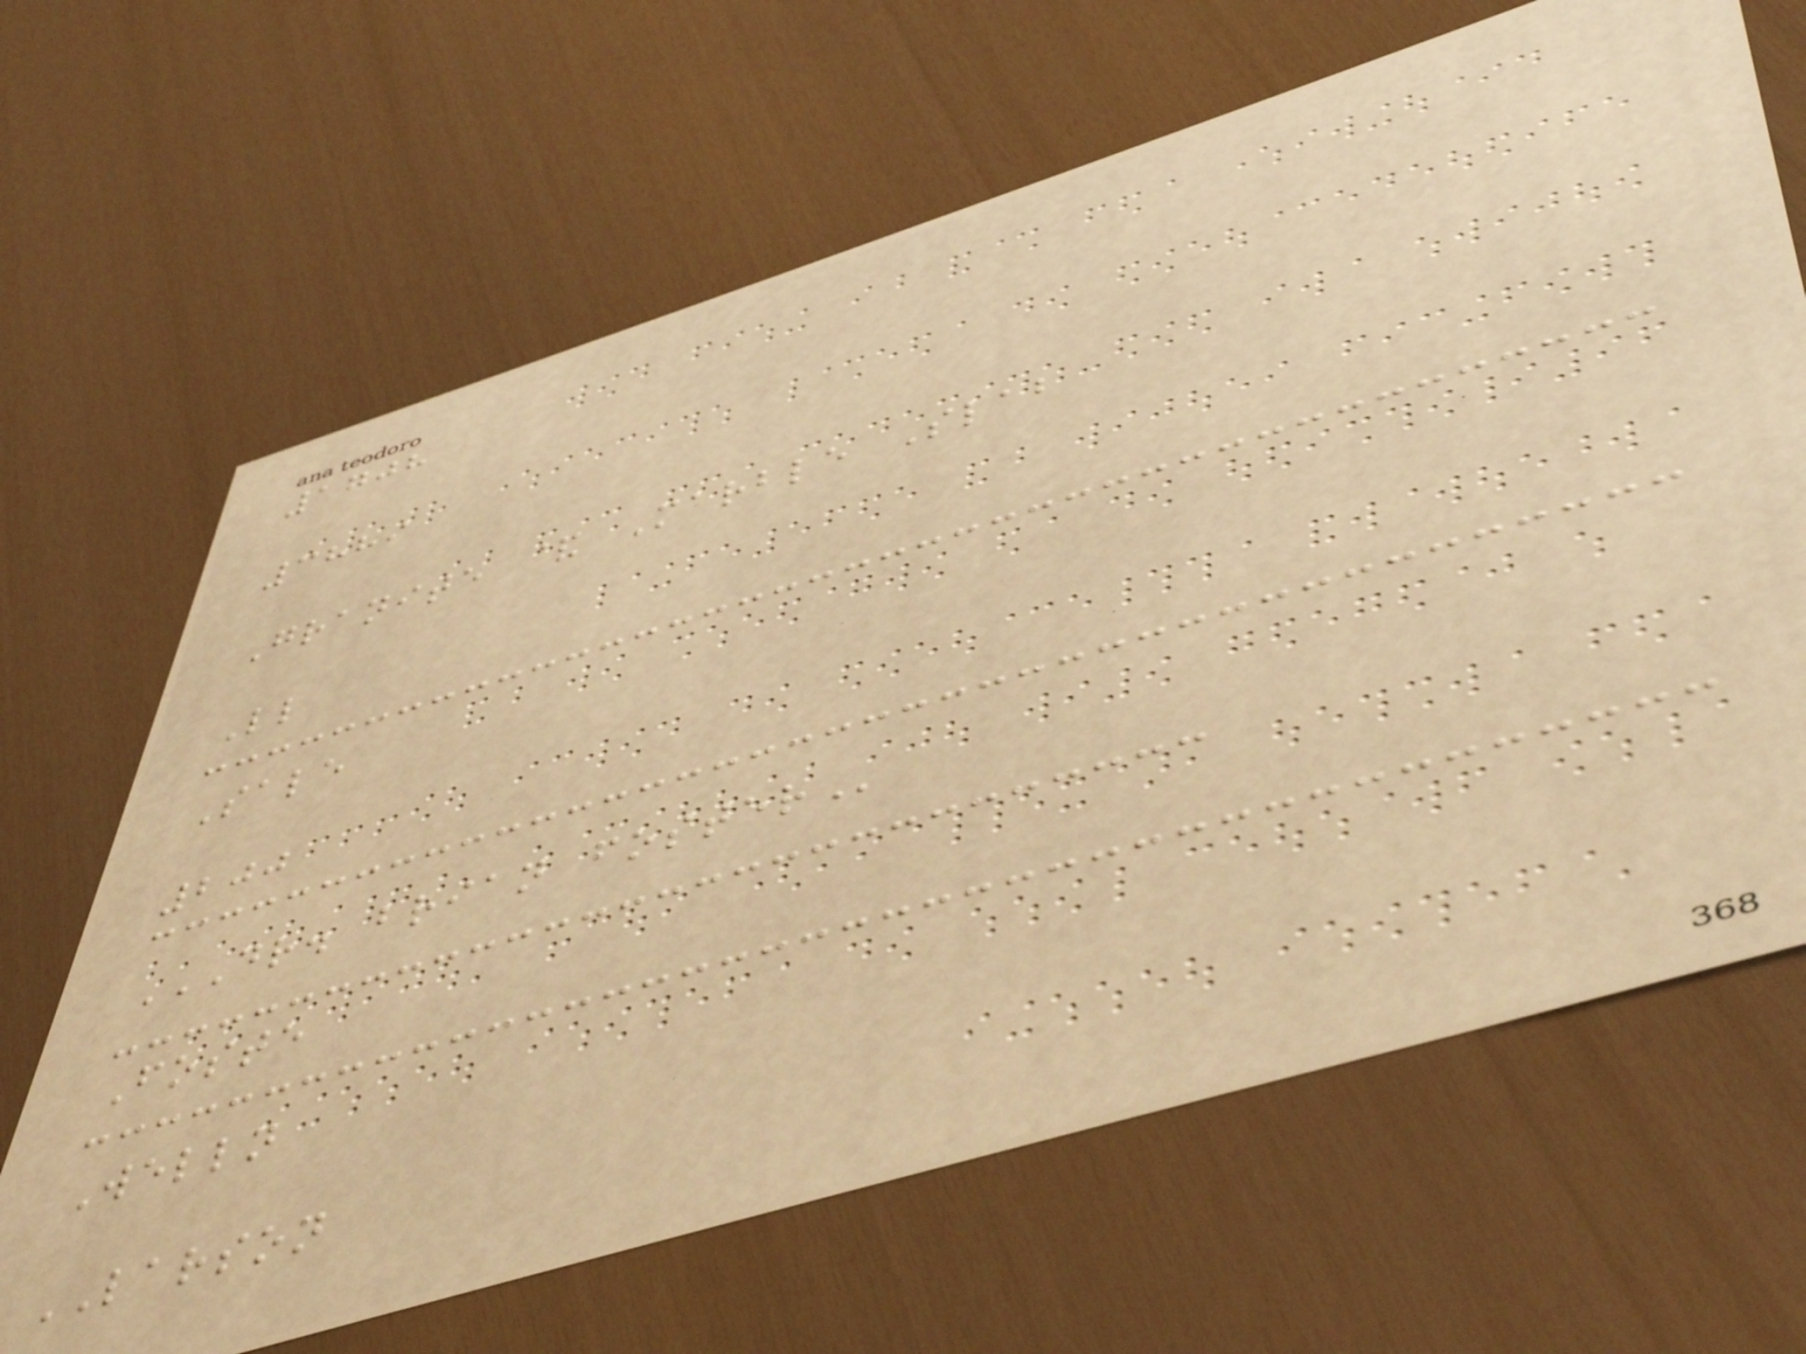1708
3889
Granite & Marble Slab
Ll
Sale
200
DR. BRIAN FOSTER
Foste
Welln
LARSON
